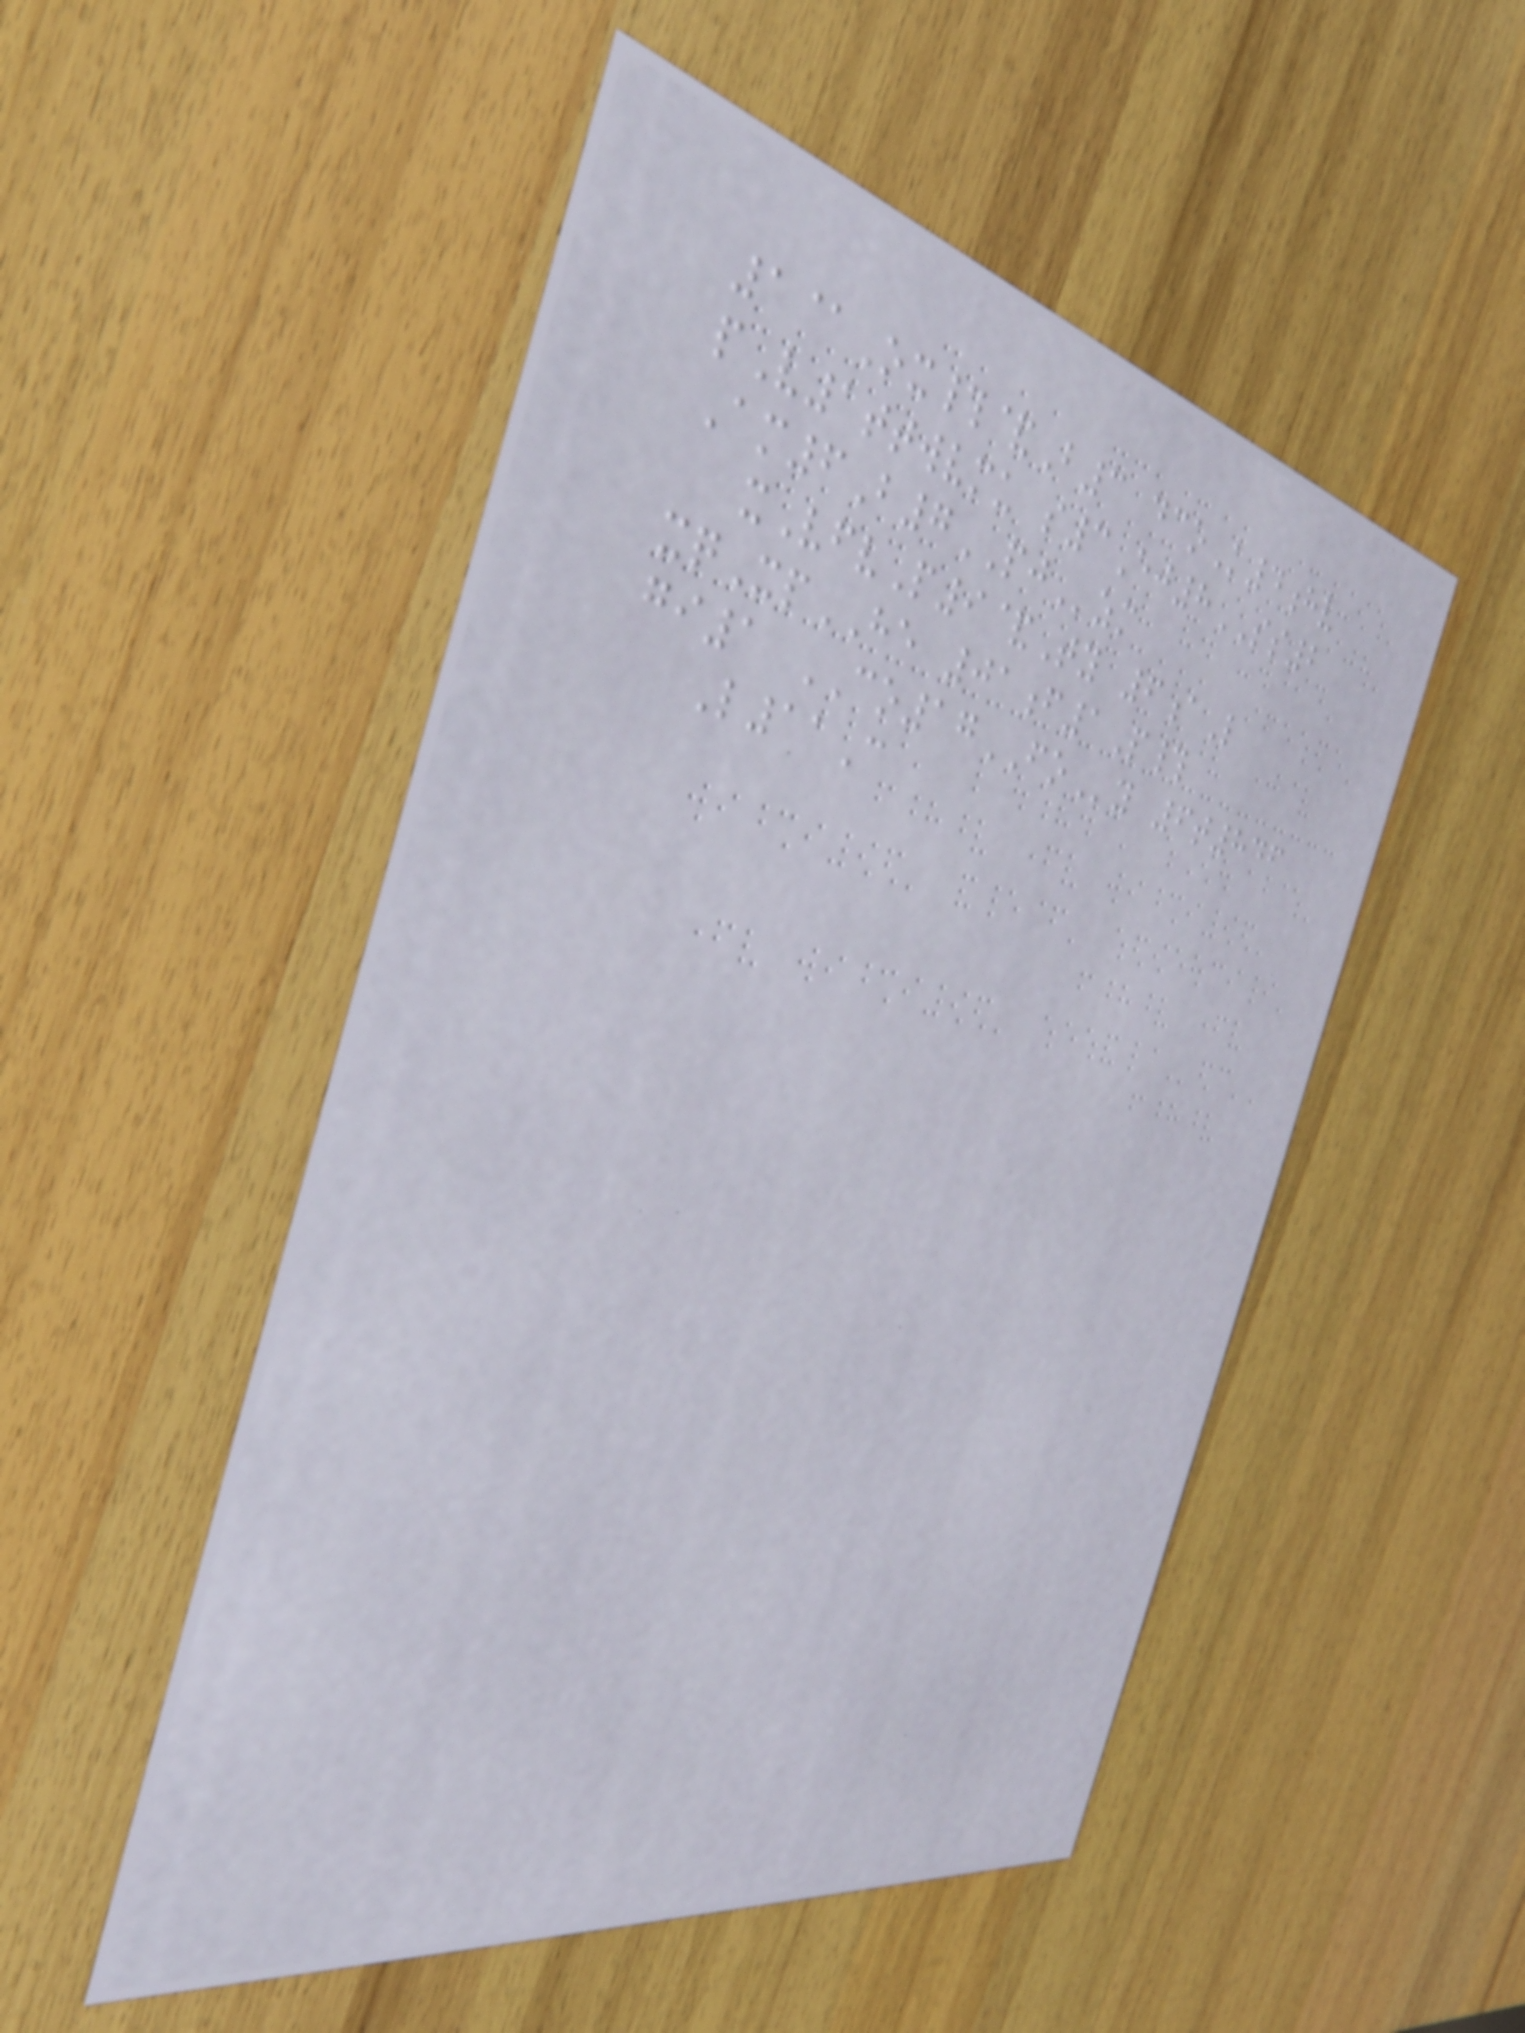1@Ox#&B3 dcoK4hv
pV1ttwvmu s3Ej8SS2
Am6B7PJzm
xVfvP9&Ty 6aL
xqXpHE 01f1P#
gi1 CO17FOy 6t846
L11C
